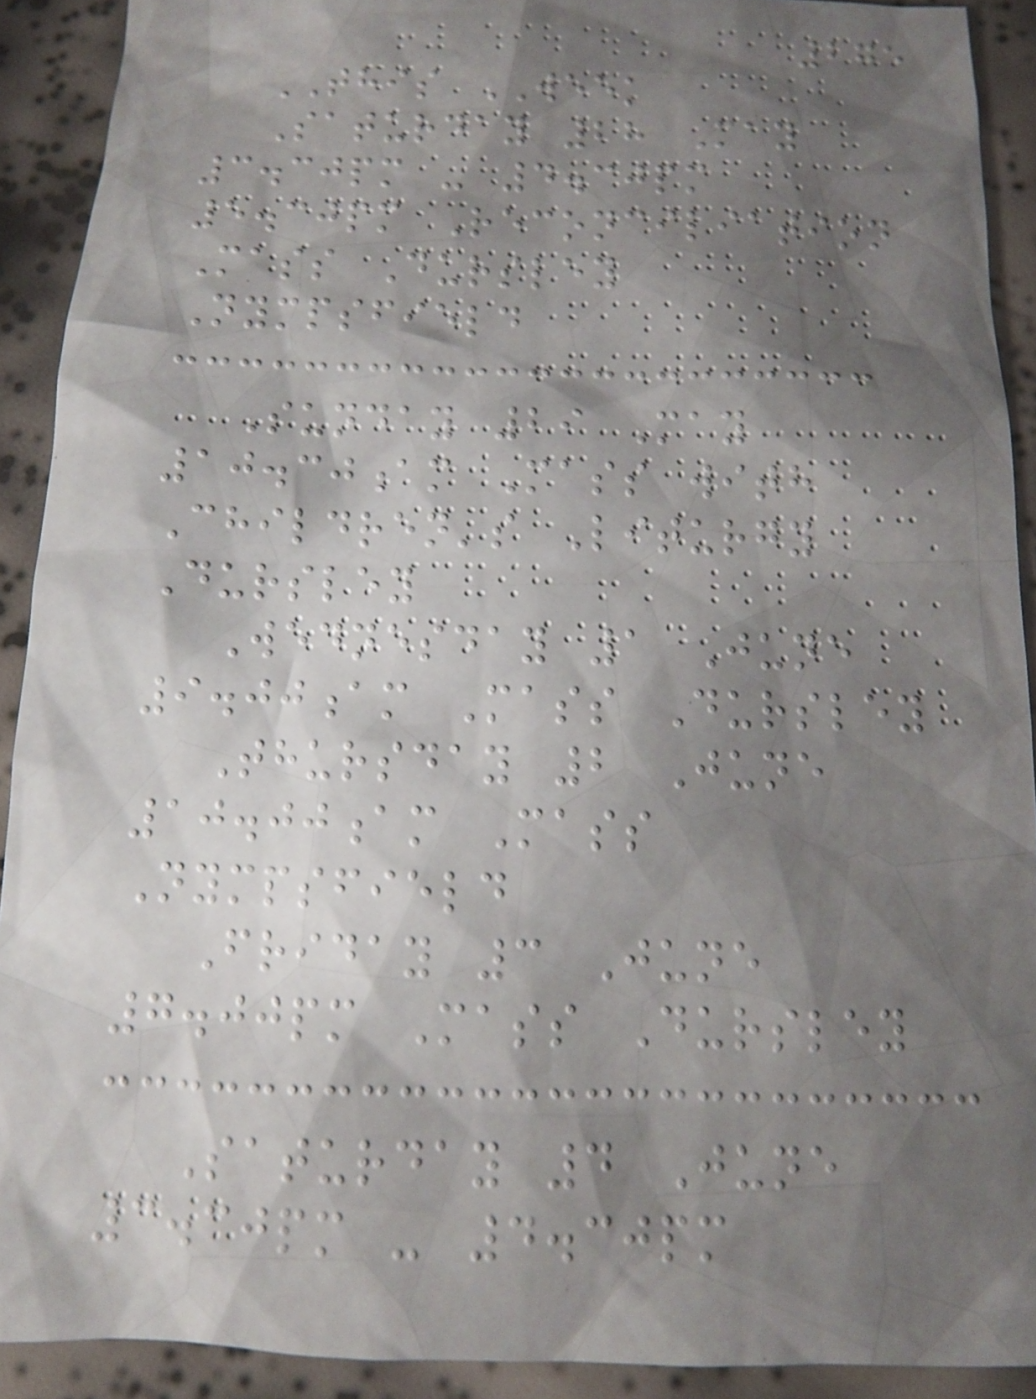275
THIS WEEK
Saturday 28 May
3.30pm - 4.30pm
5.30pm Reconciliation
Mass Dursley
Nympsfield
Sunday 29 May
10.30am Mass with
Children's Liturgy
Dursley
Wednesday 1 June
9.00am Mass Dursley
Thursday 2 June
10.00am Mass
Nympsfield
Friday 3 June
7.00pm Mass Dursley
Saturday 4 June
3.30pm - 4.30pm
